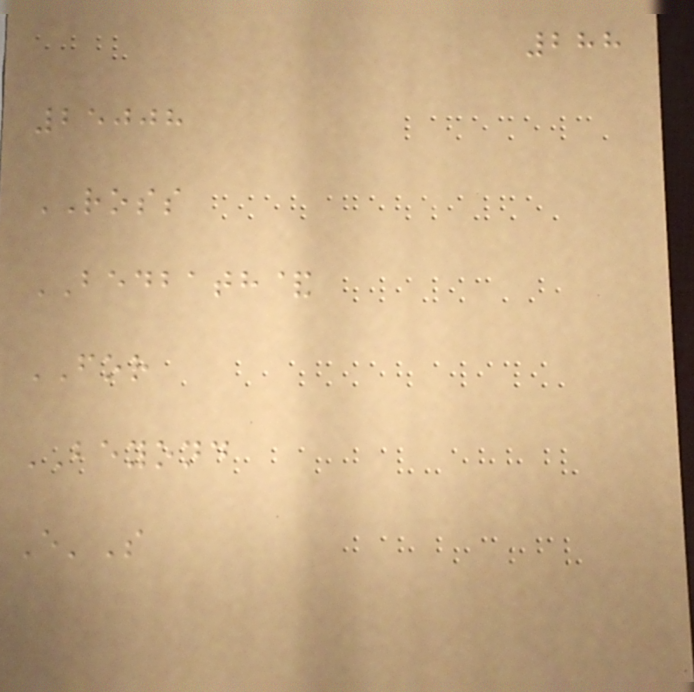288
25008
ROSS
BEDBATH&
FOR
BEYOND
E'S
